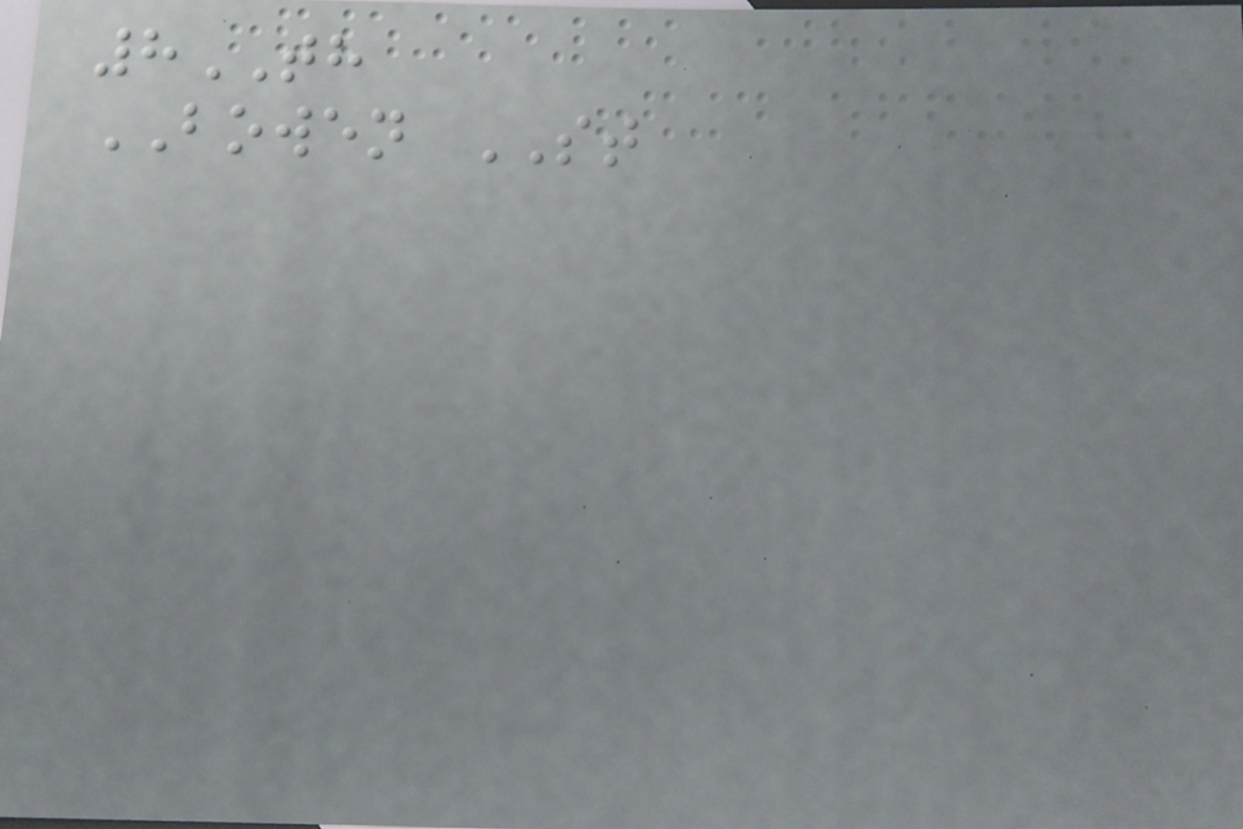8TH
BOWEN ST
